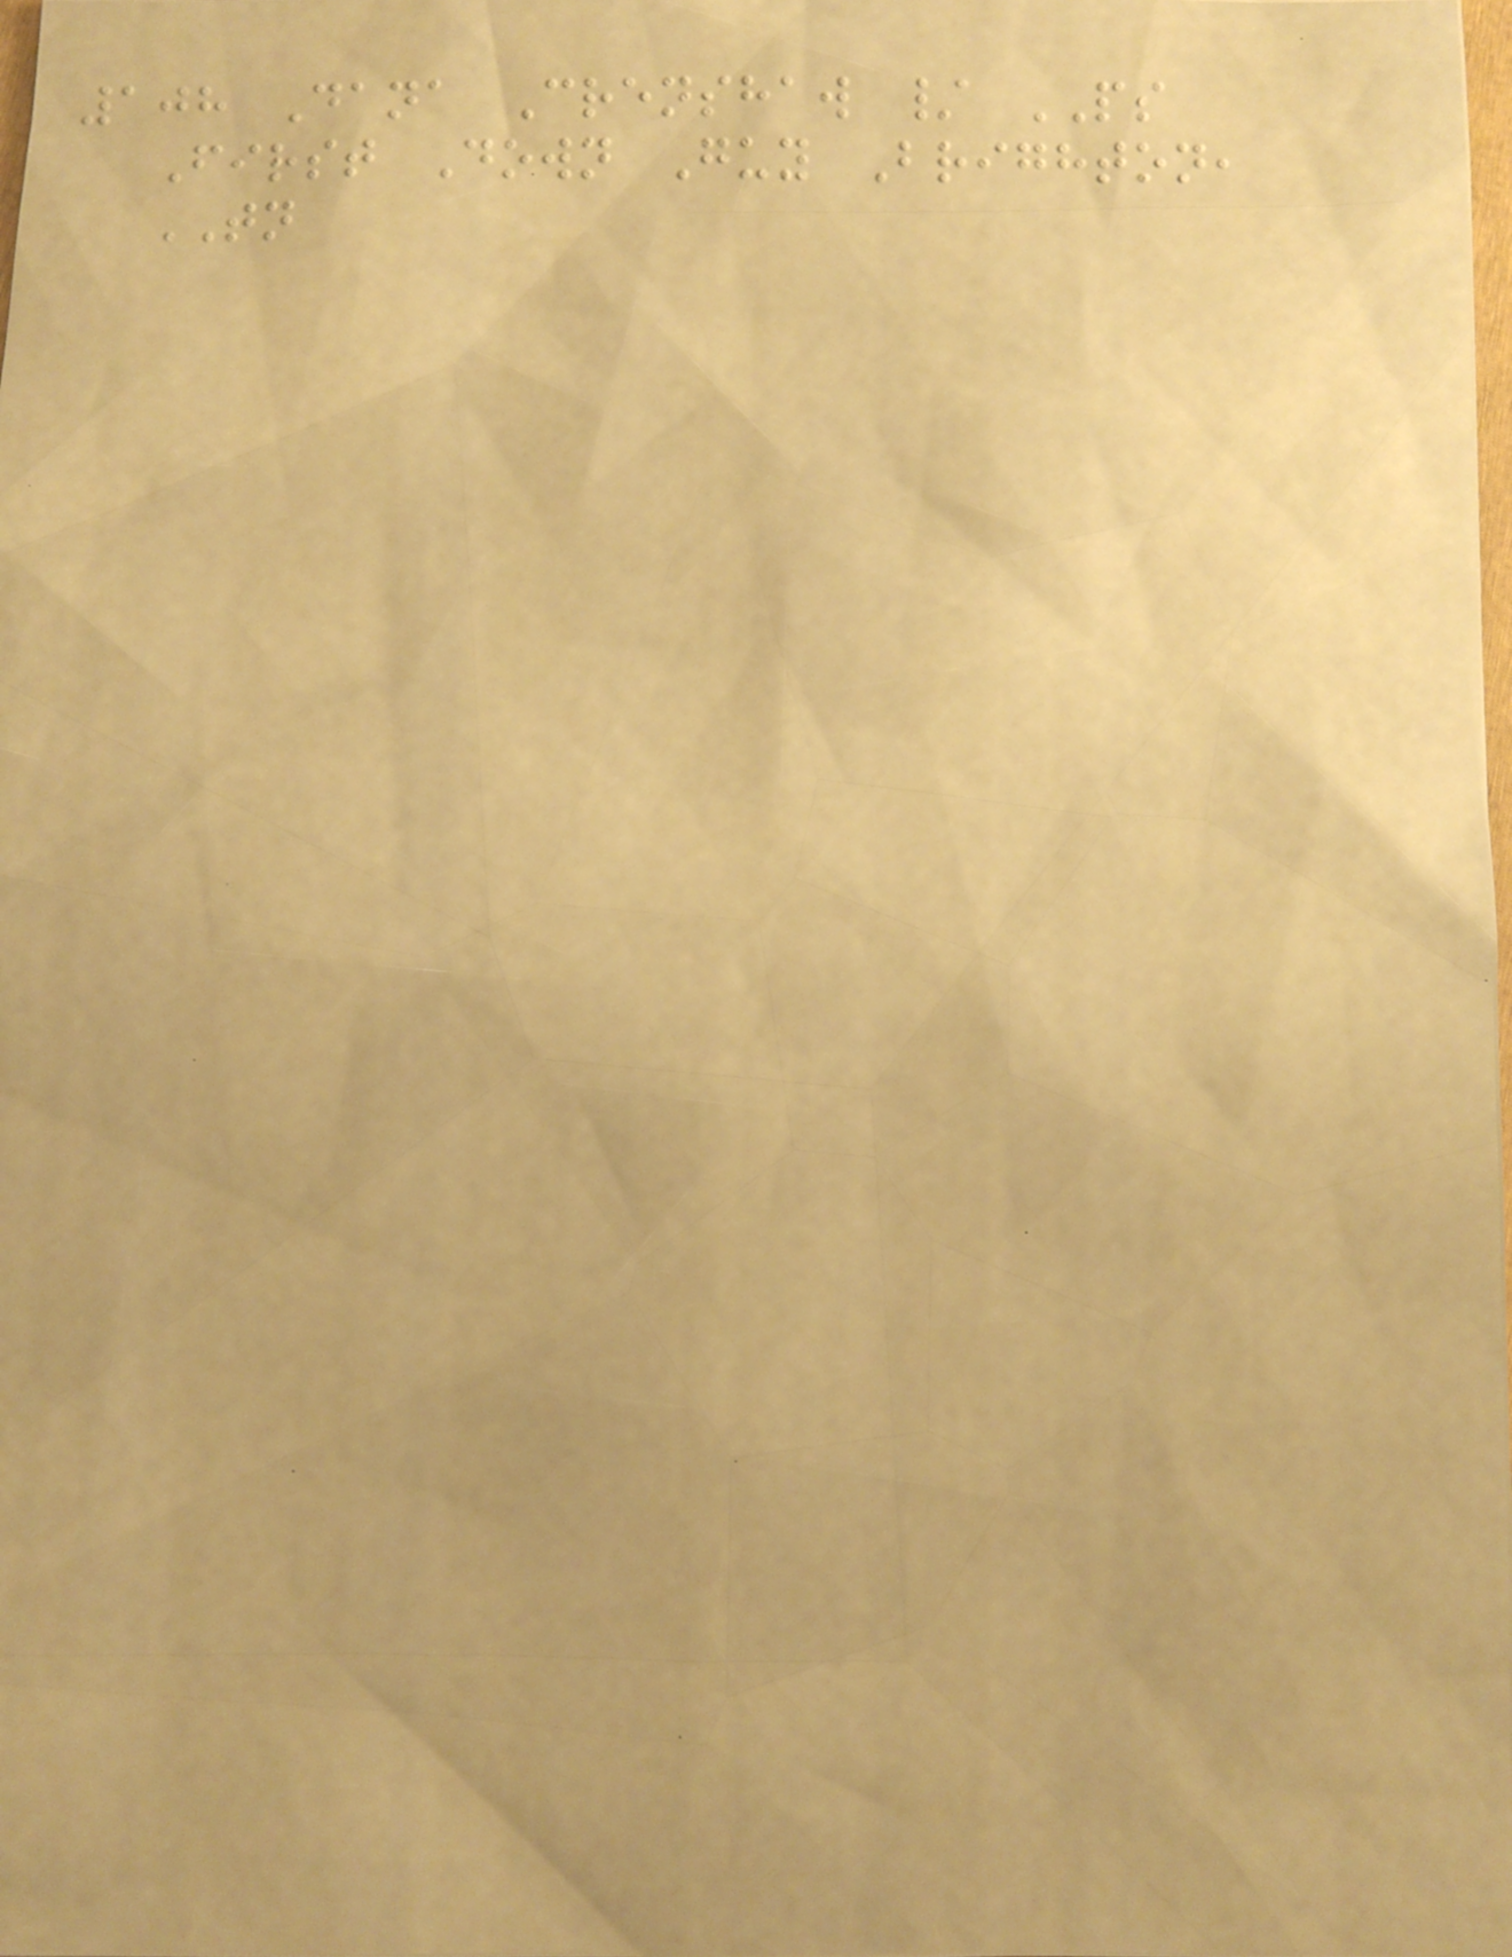108 Dana Crenshaw / PS
First Down Guy Brighton,
TN
